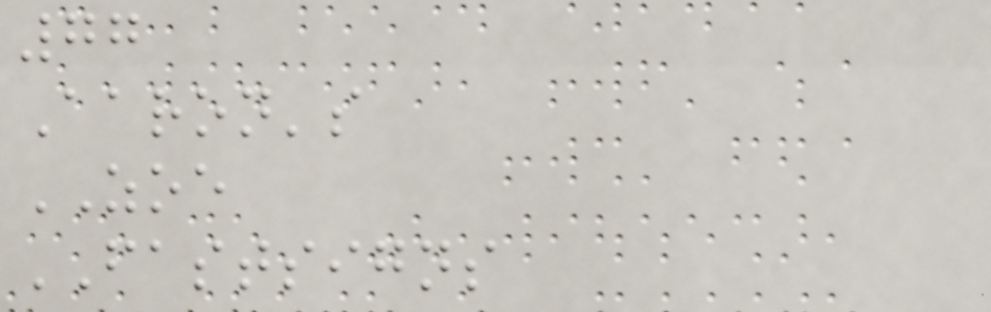77
Aaron's
ZOE
FASTSIGNS
